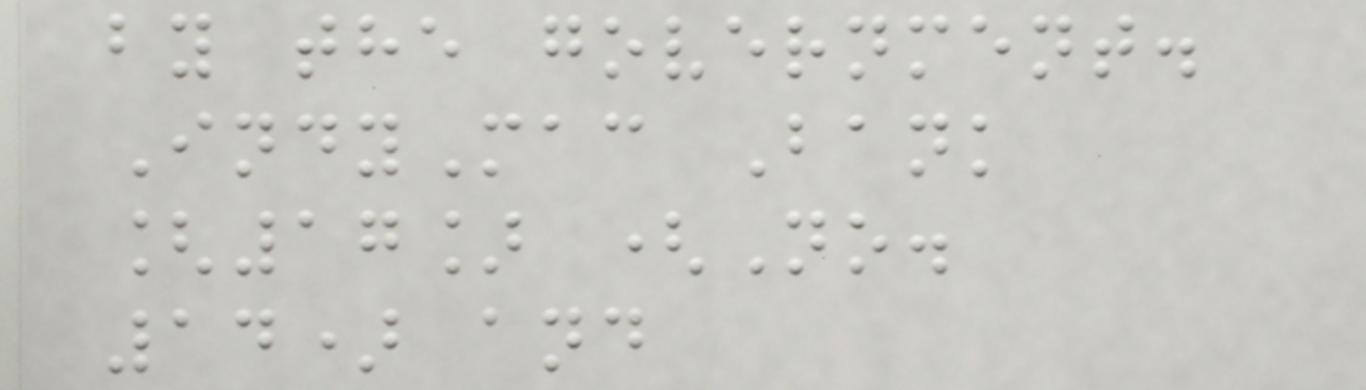by the government.
IndyMac Bank
[17] (No.
14) and
